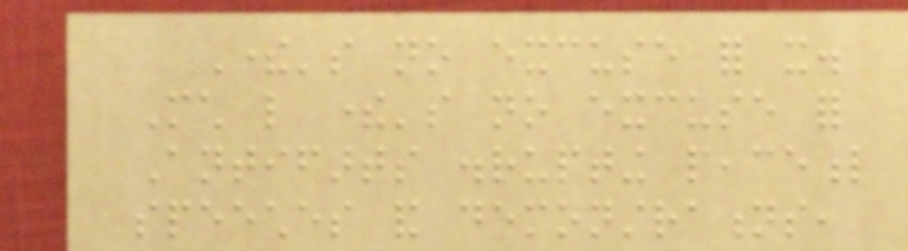There's no excuse for it.
Much like there's no excuse for
Antifarts disrupting peaceful
speeches and demonstrations,
